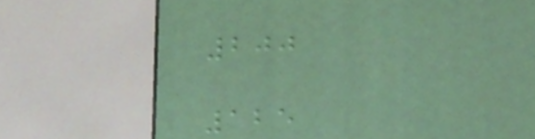200
125
